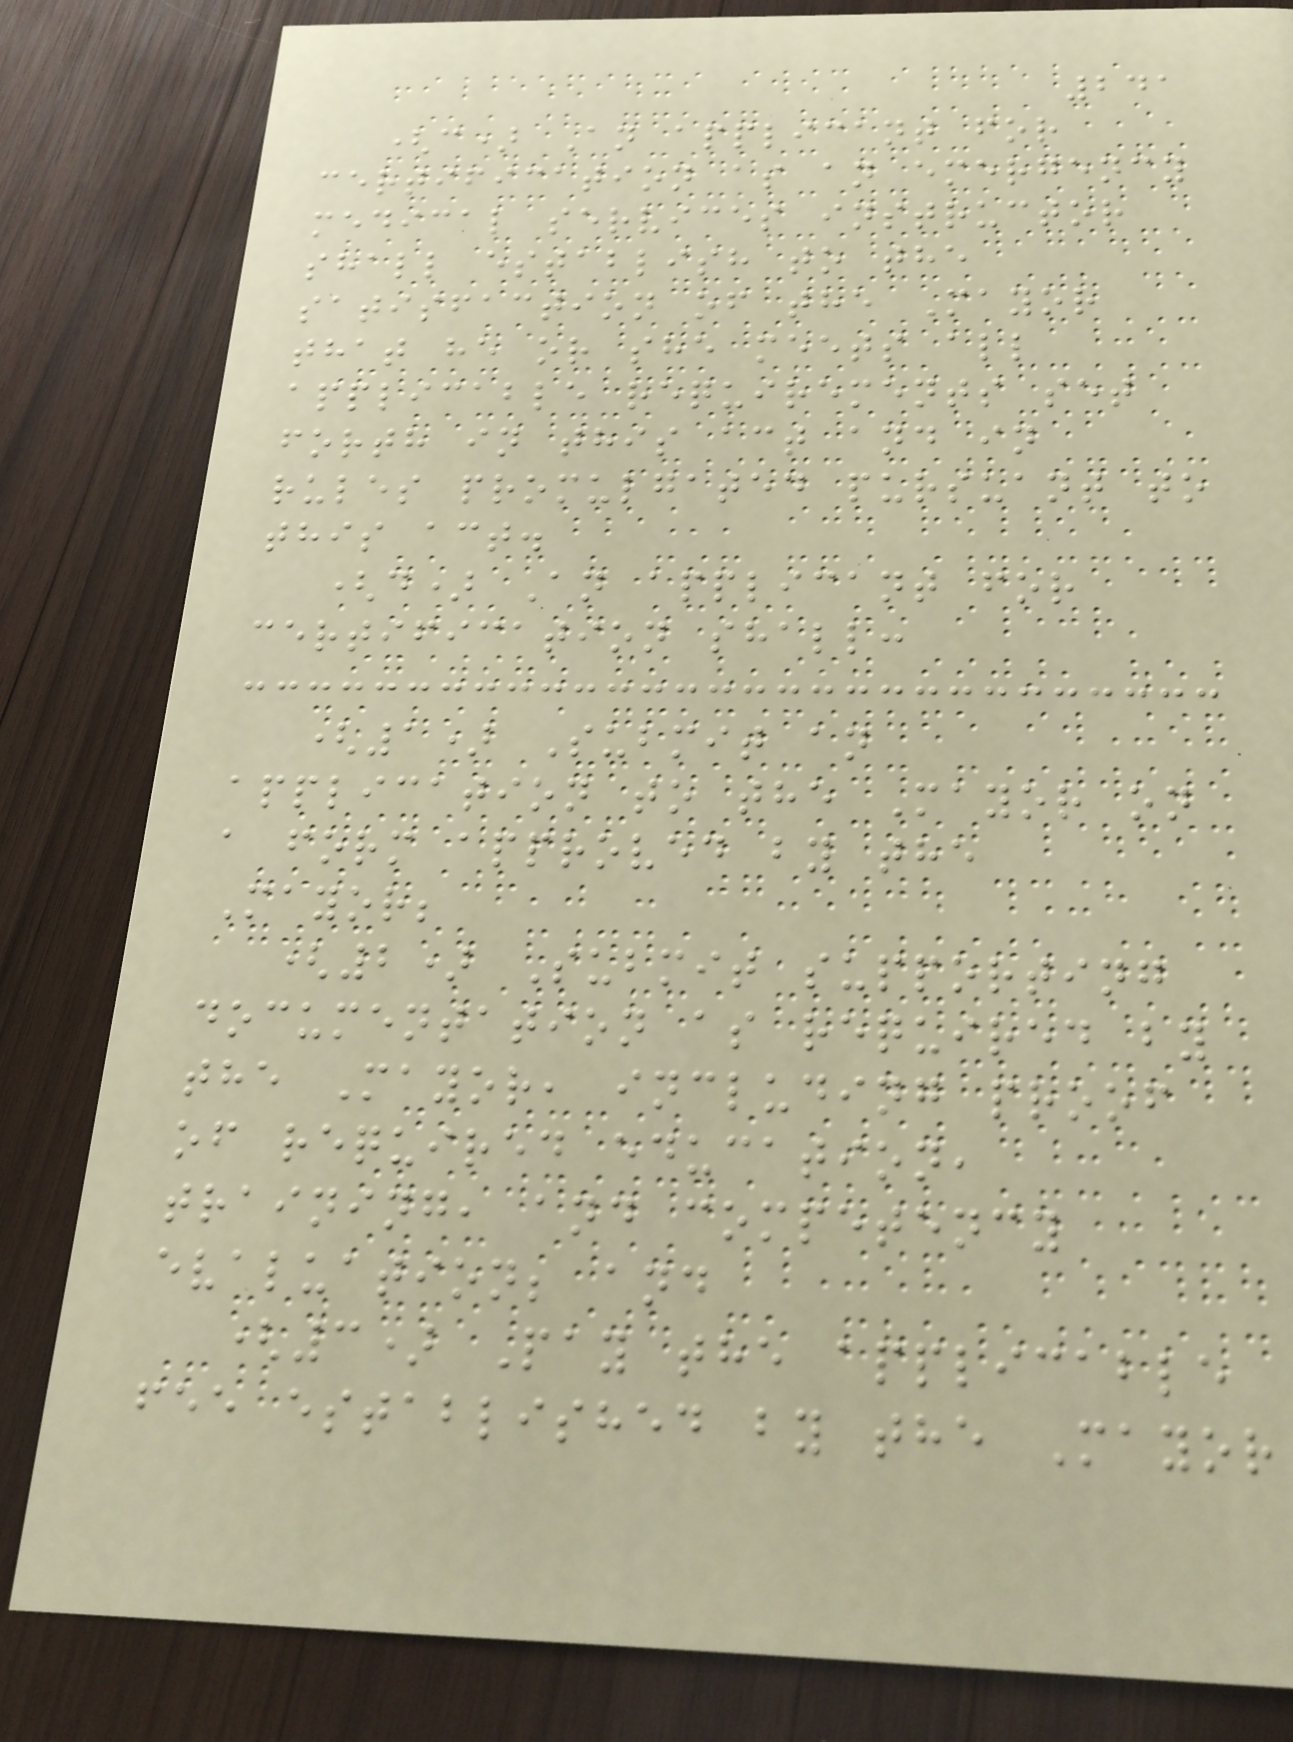241
(c) An applicant for
certification as an emergency
medical services instructor
shall establish to the
satisfaction of the Mayor
that he or she meets all
applicable requirements set
forth in this act and in
rules promulgated pursuant to
this act.
(d) An applicant for
certification shall:
(1) Submit an
application to the Mayor on
a form approved by the
Mayor;
(2) Submit supporting
documentation as required by
the Mayor, including proof
of required education,
training, and competency
evaluation; and
(3) Pay the applicable
fee established by the Mayor
